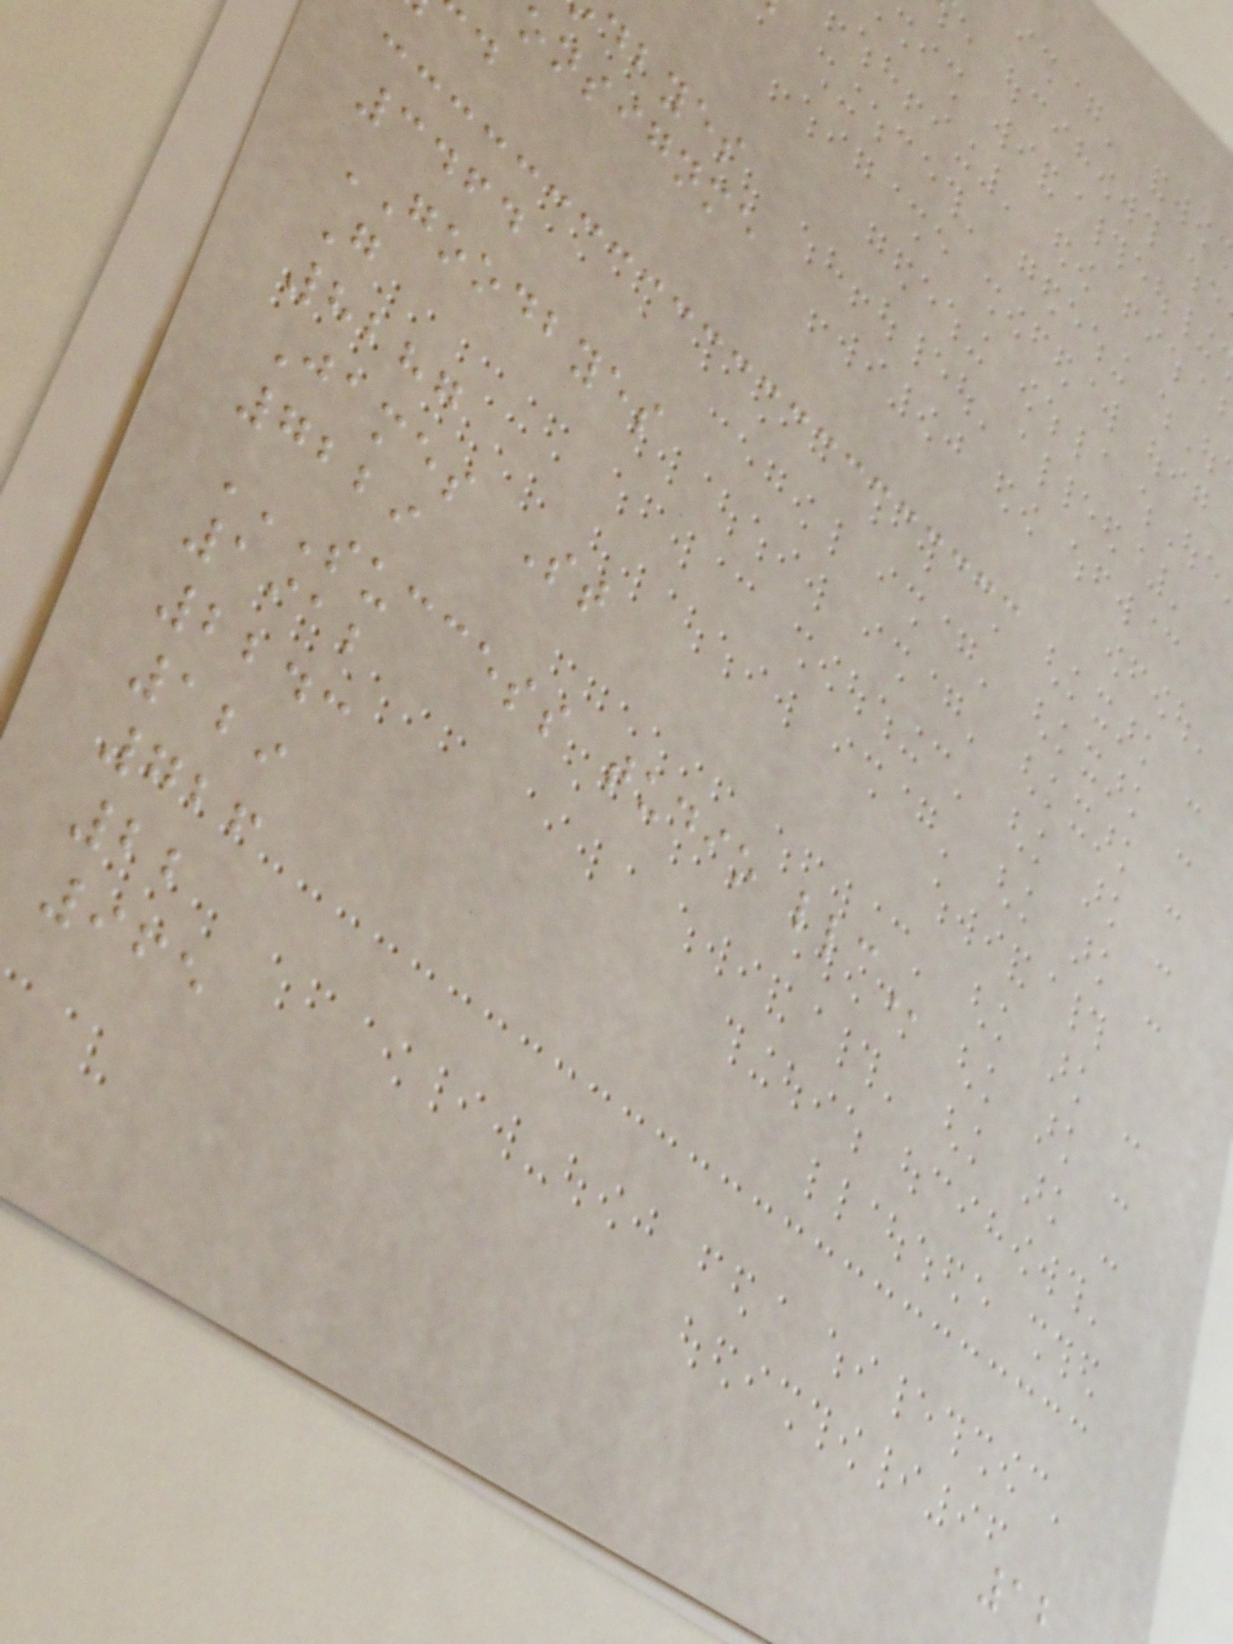dbyes
onsignme
3464
GOODBYES
G
8287
James St
7229
SUCCESS TUDIO LLC
1912
2243
129
726
22
965
